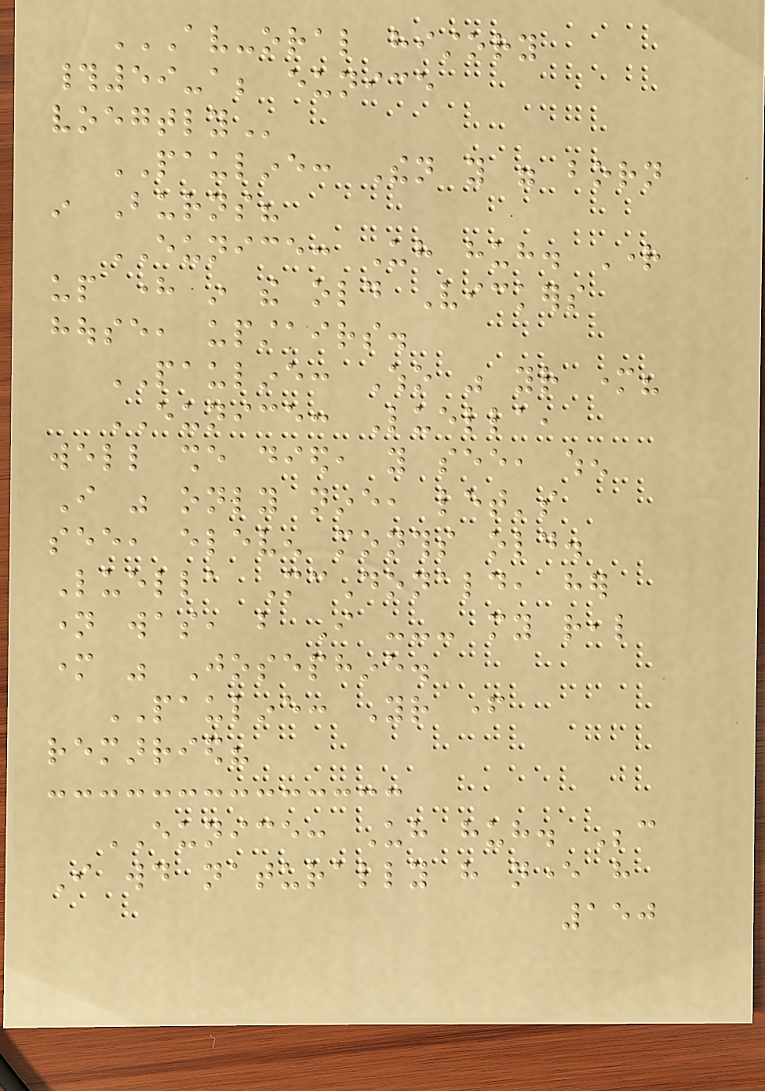AV-ORAL HISTORY
#59-A; EUNICE
VOEGTLY
PAULINE: Then you were born
in Burns?
EUNICE: Uh huh. Right
up here in the old Vickers
house, upstairs.
PAULINE: Who was your mother?
EUNICE: Luella,
well she died, you see, when
I was only nine, let's
see, eleven months old.
Luella McDonald, her
name was, but I --- my real
mother was Josephine.
PAULINE: Your father
remarried?
EUNICE: Uh huh. Because
I would naturally have never have
150
